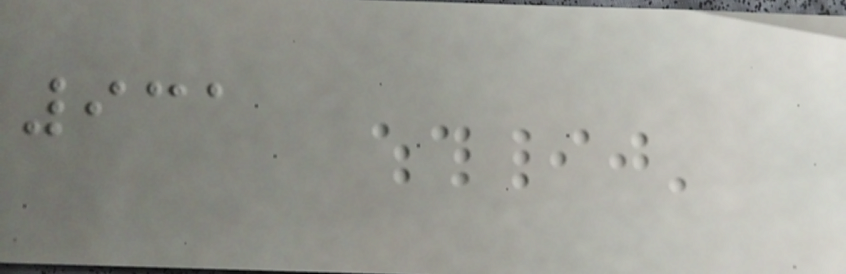931
